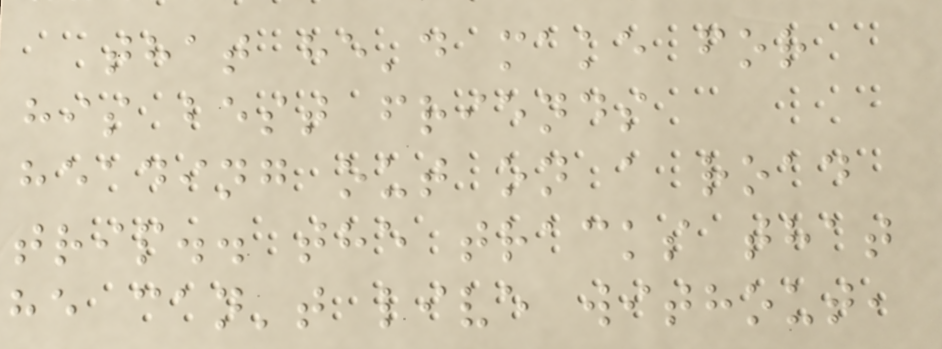that he'd make for
his best friends
heading out on a road
trip.. the tracks that
he can't live without,
